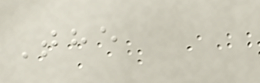The
